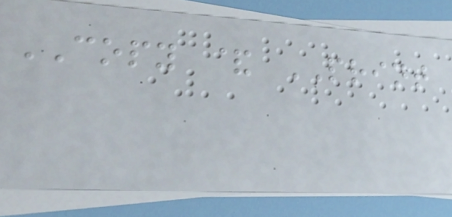COPY & PRINT
